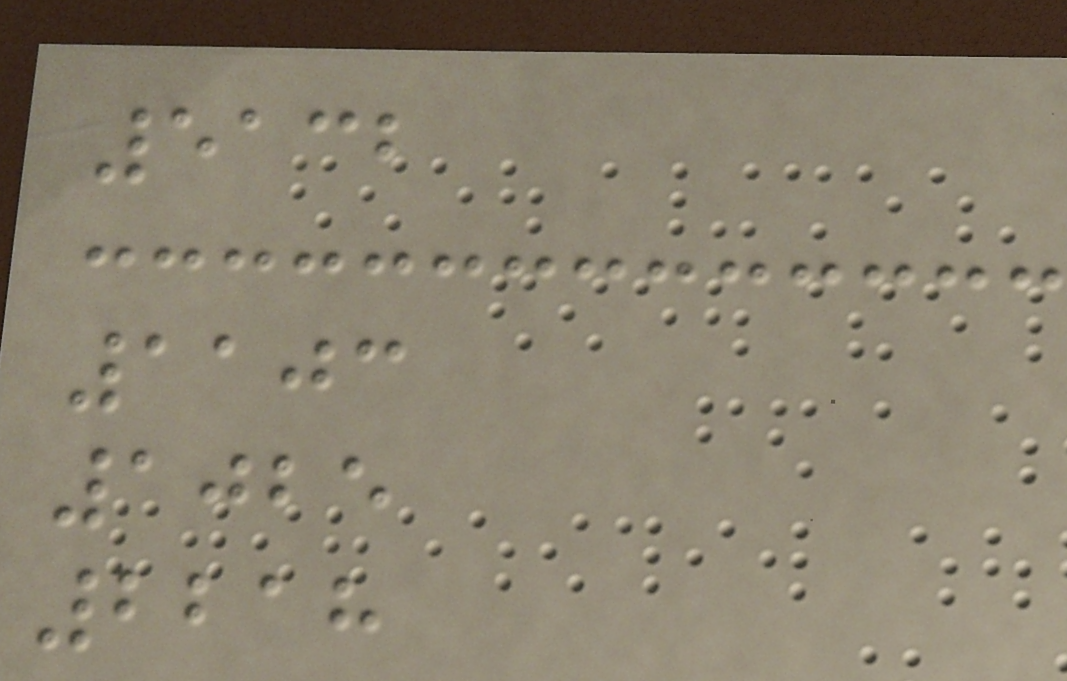5132
1103
1025
2218
